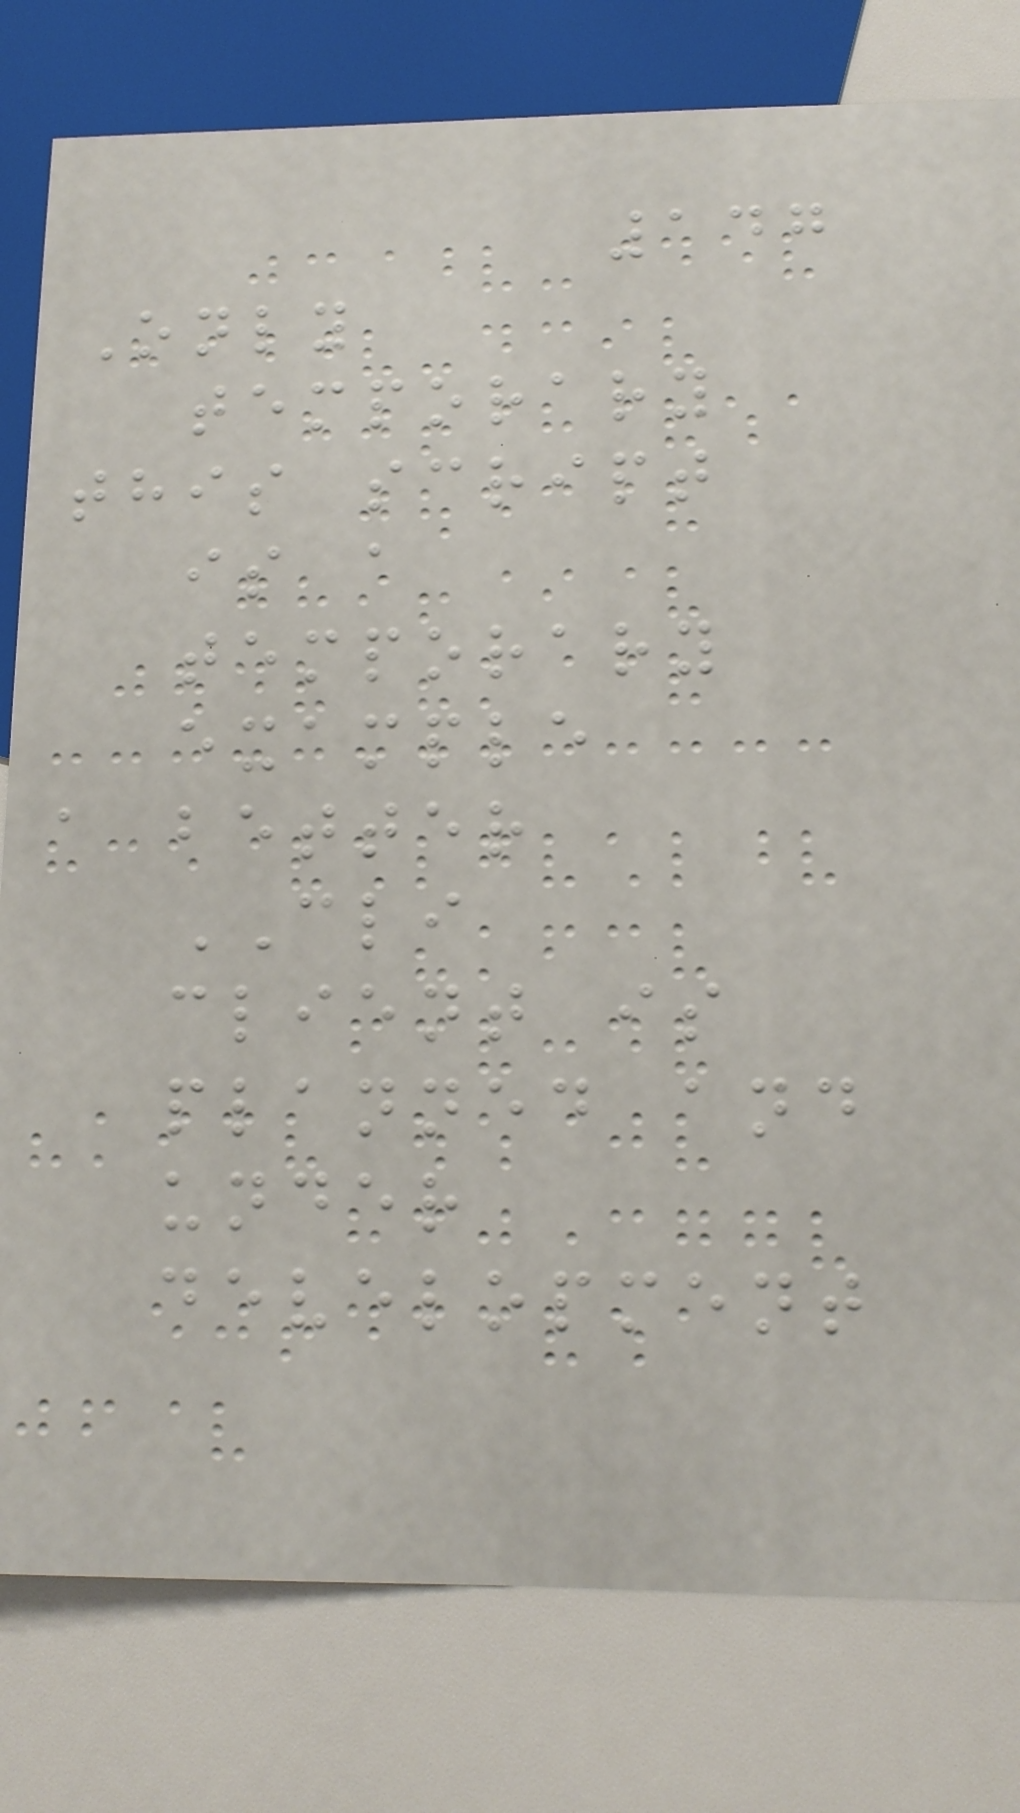147
Only
temporary
this script
is a
temporary
example
a better
CLI
client is
planned and
under
development
